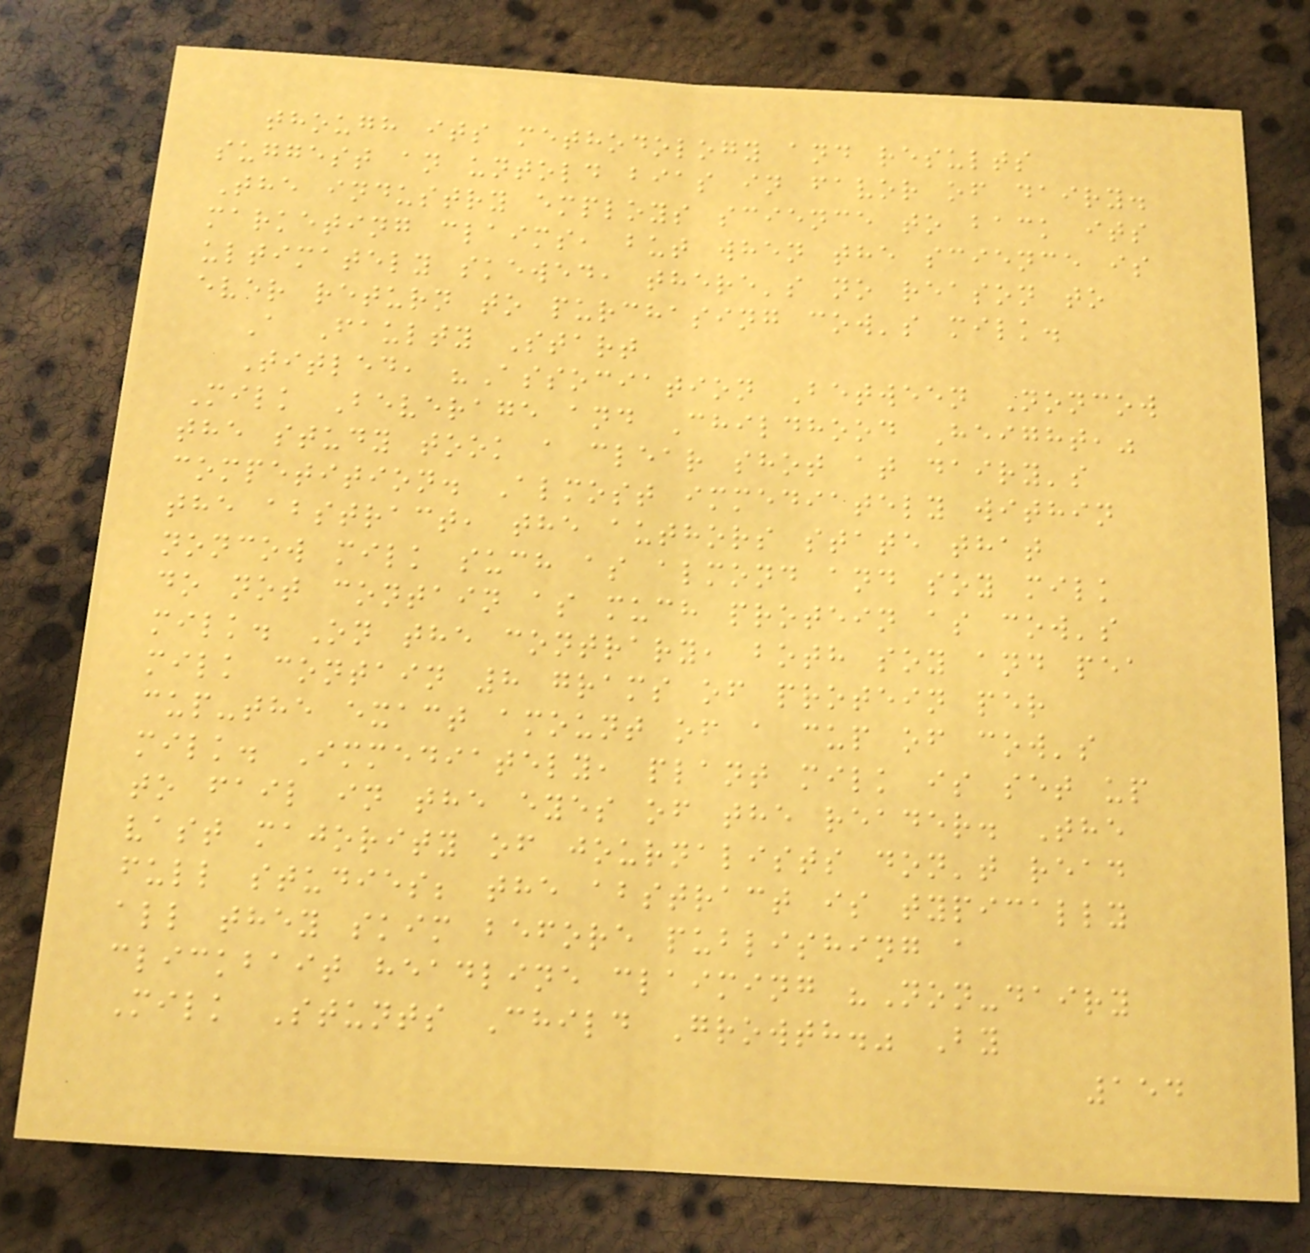though its methodology and results
suggest an untold bias in favor of dairy.
The industry employs science to back its
marketing claims, but when the science is
ultimately skewed, there's no reason to
ever return to purchasing cow's milk.
A Faulty Start
Titled, "Association Between Noncow
Milk Beverage and Childhood Height,"
the study took a clear shot at dairy's
competition. Almost immediately within
the abstract, the authors state that
noncow milk such as almond and soy milk
do not contain as much protein as cow's
milk. On the contrary, both soy and pea
milk contain 8 grams of protein per
cup-the exact amount of a cup of cow's
milk. Immediately, plant milk is set up
to fail in the eyes of the reader. The
vast majority of journalists don't read
full studies; the abstract is typically
all they skim before publishing a
clickbait headline claiming "Non-dairy
Milk Stunts Child Growth." By
154
